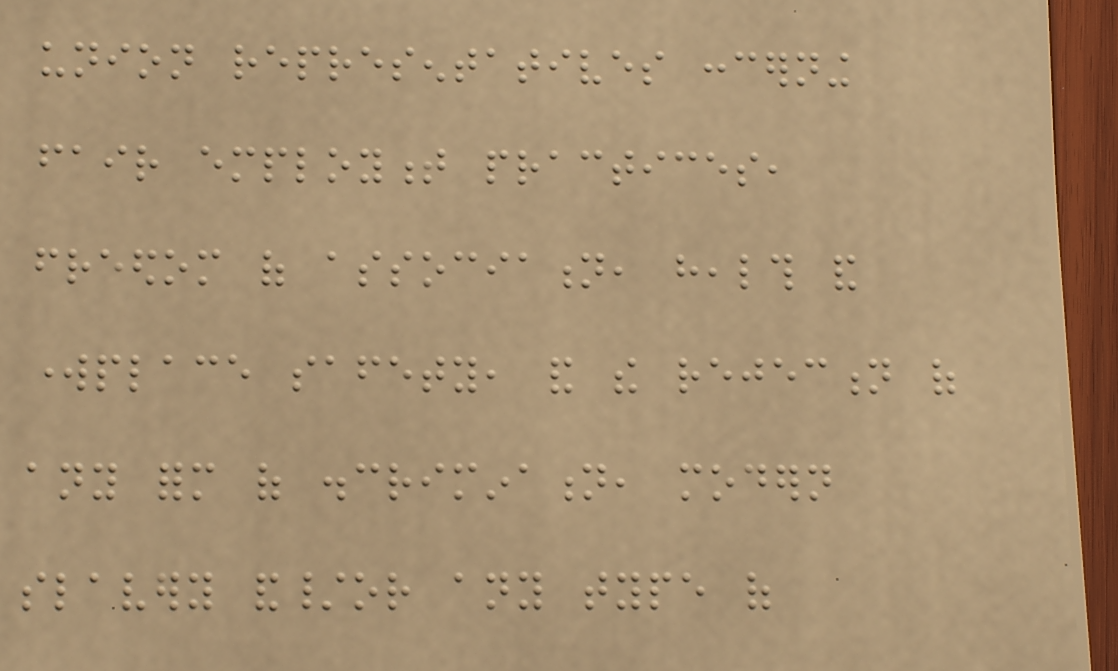union representatives concerning
fair employment practices,
freedom of association, health and
workplace safety, and the rejection of
any form of discrimination, modern
slavery and/or any type of
